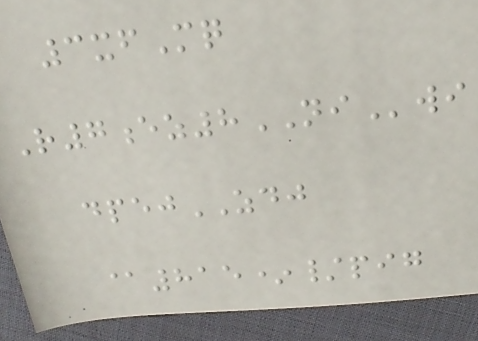3xfMq
R7ez8NIwi
dpejZDJ
@815*/pig
